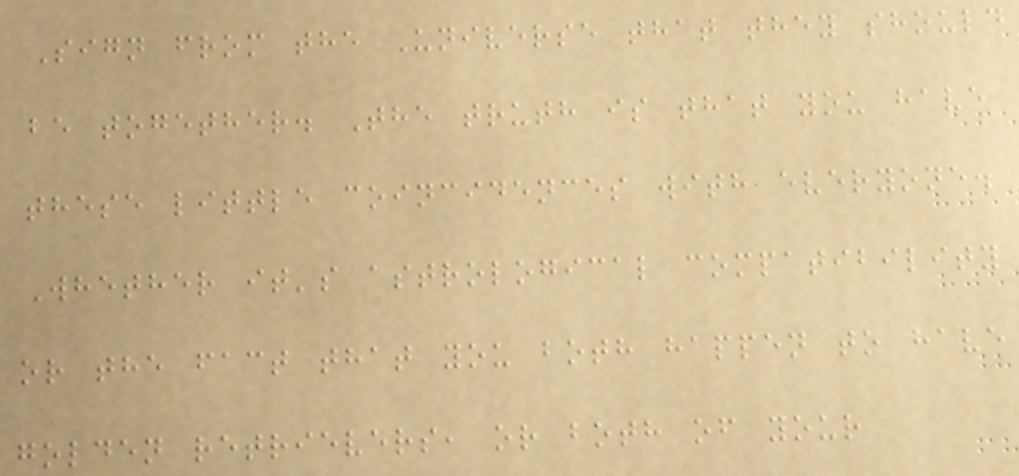Sign from the Universe that they should
be together. The truth is that you have
these little coincidences with everyone.
Whether it's astrological compatibility
or the fact that you both happen to have
golden retrievers, or both of your
